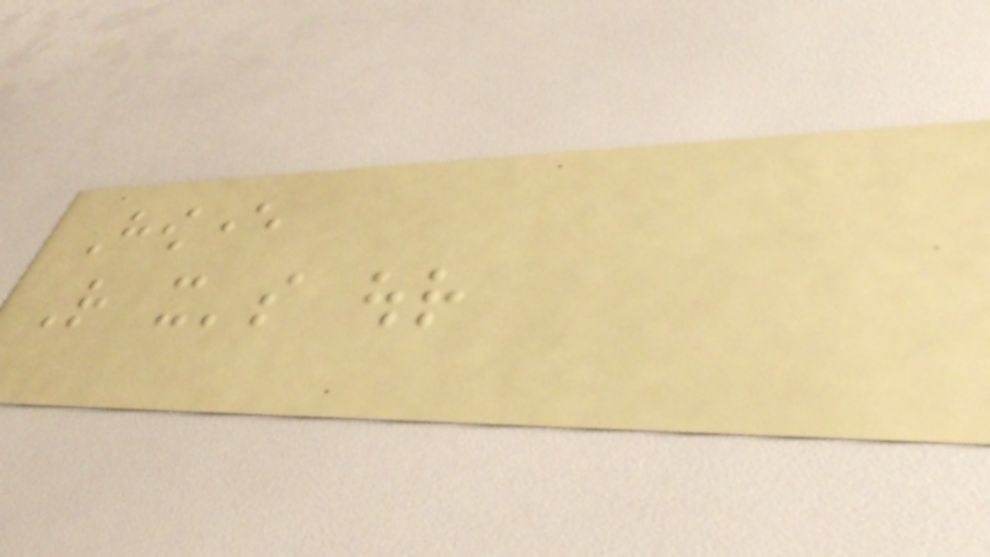However
Rather it's our
